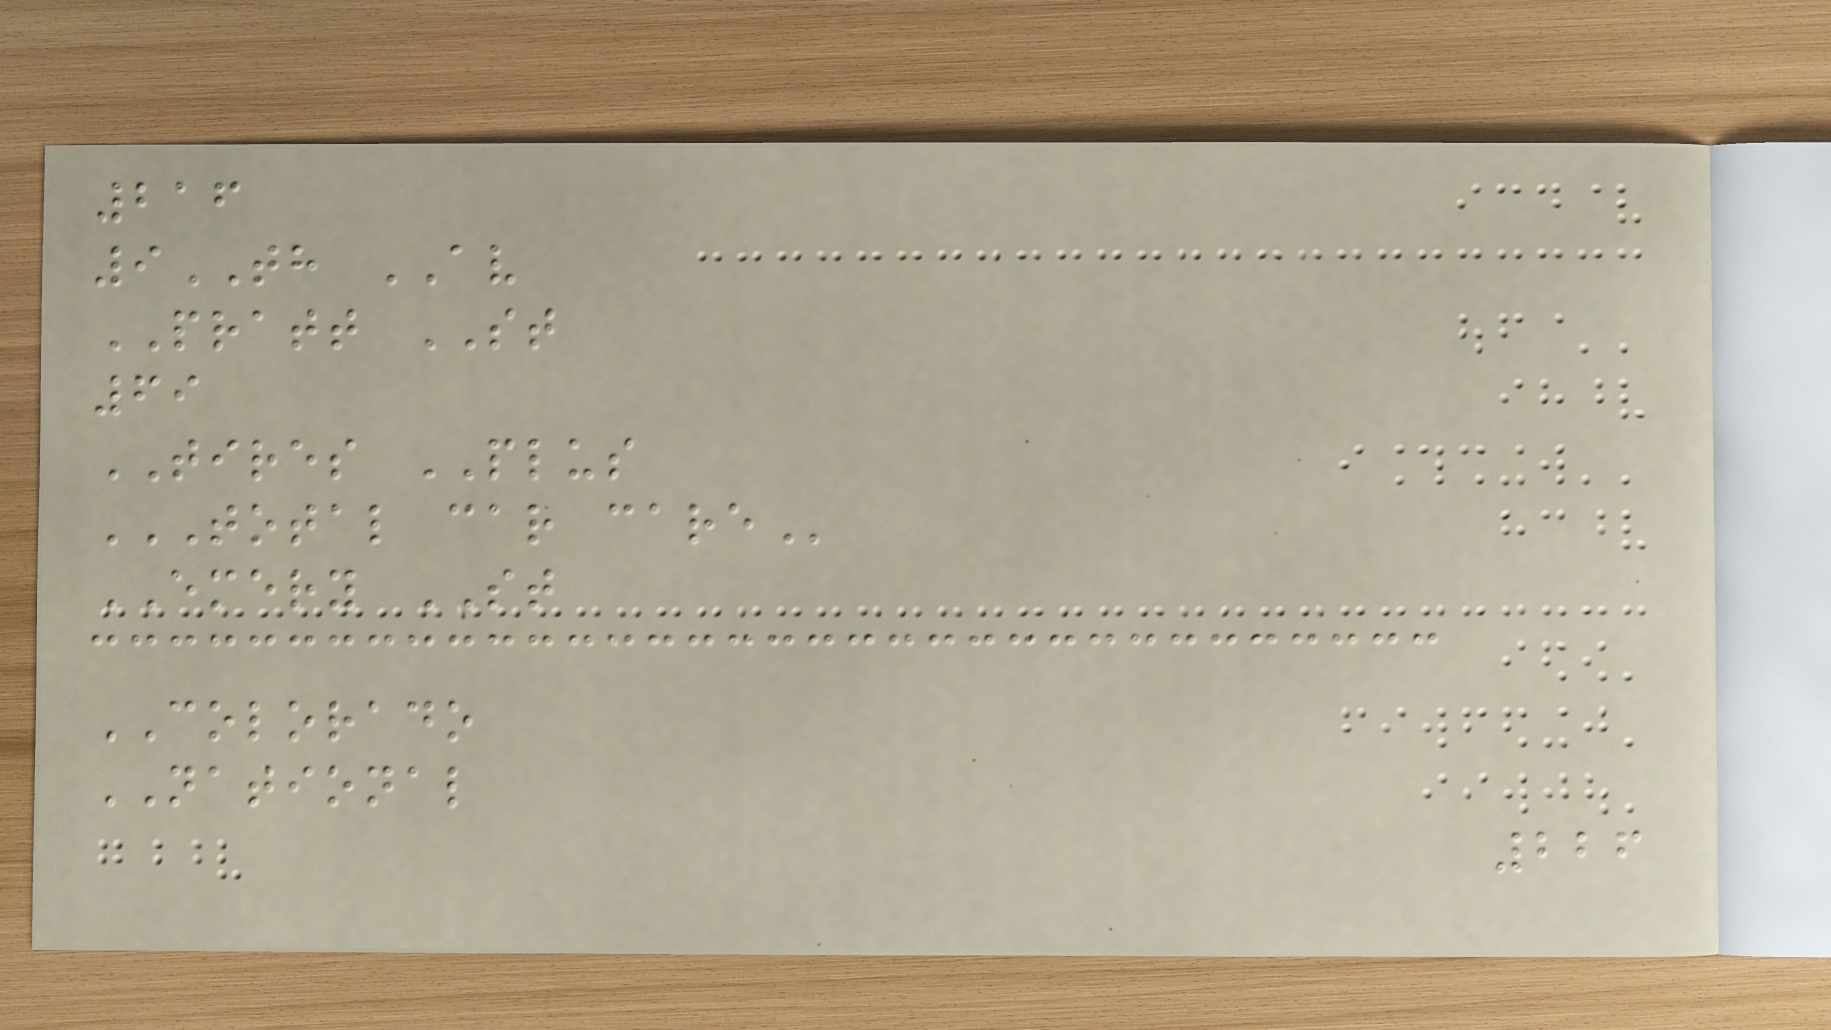216
9TH AV
PRATT ST
69
TIRES PLUS
TOTAL CAR CARE
EMERY ST
COLORADO
NATIONAL
226
